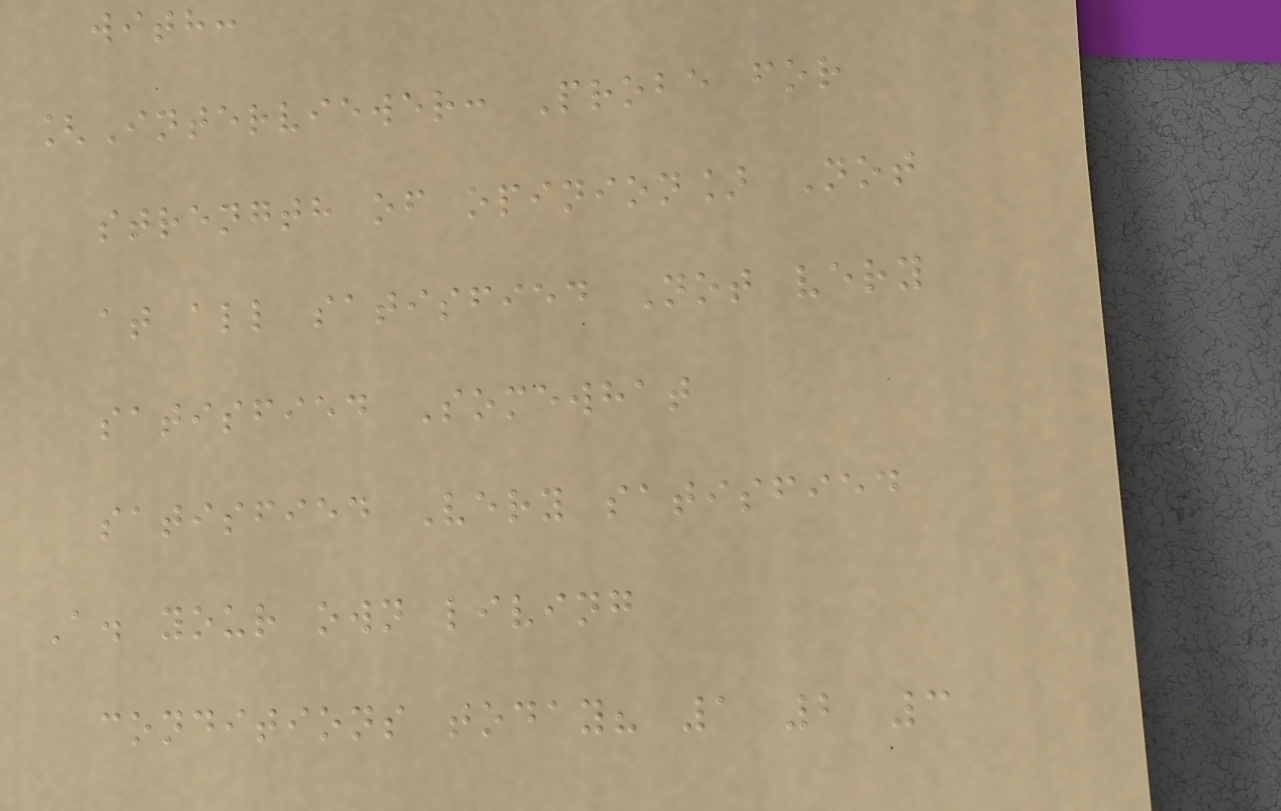with:
[Interviewer: Probe for
strength of opinion] Not
at all satisfied Not very
satisfied Somewhat
satisfied Very satisfied
A. your own living
conditions today? 1 2 3
